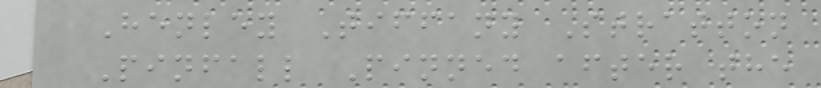Henley Tiffany Stratton
Pinfall Pinned after the
